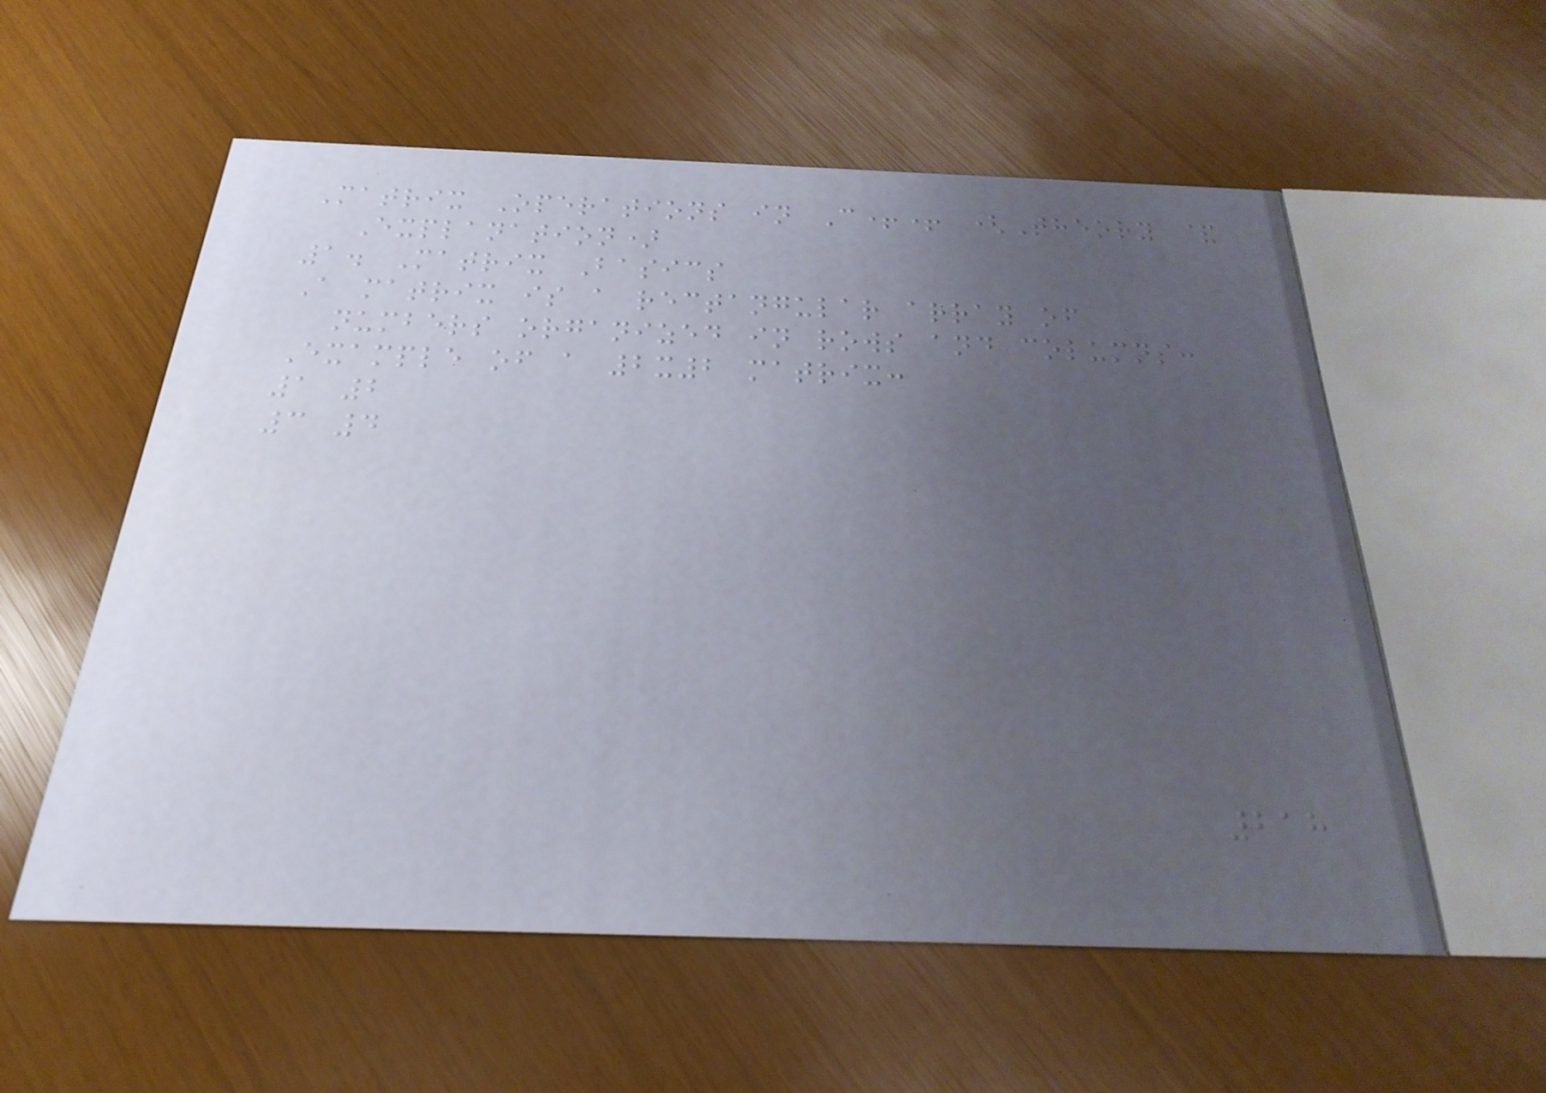Matrix Operations in C++ (Theory &
Explanation)
1. Matrix Basics
A matrix is a rectangular array of
numbers organized in rows and columns:
Example of a 2x2 matrix:
1 2
3 4
218
